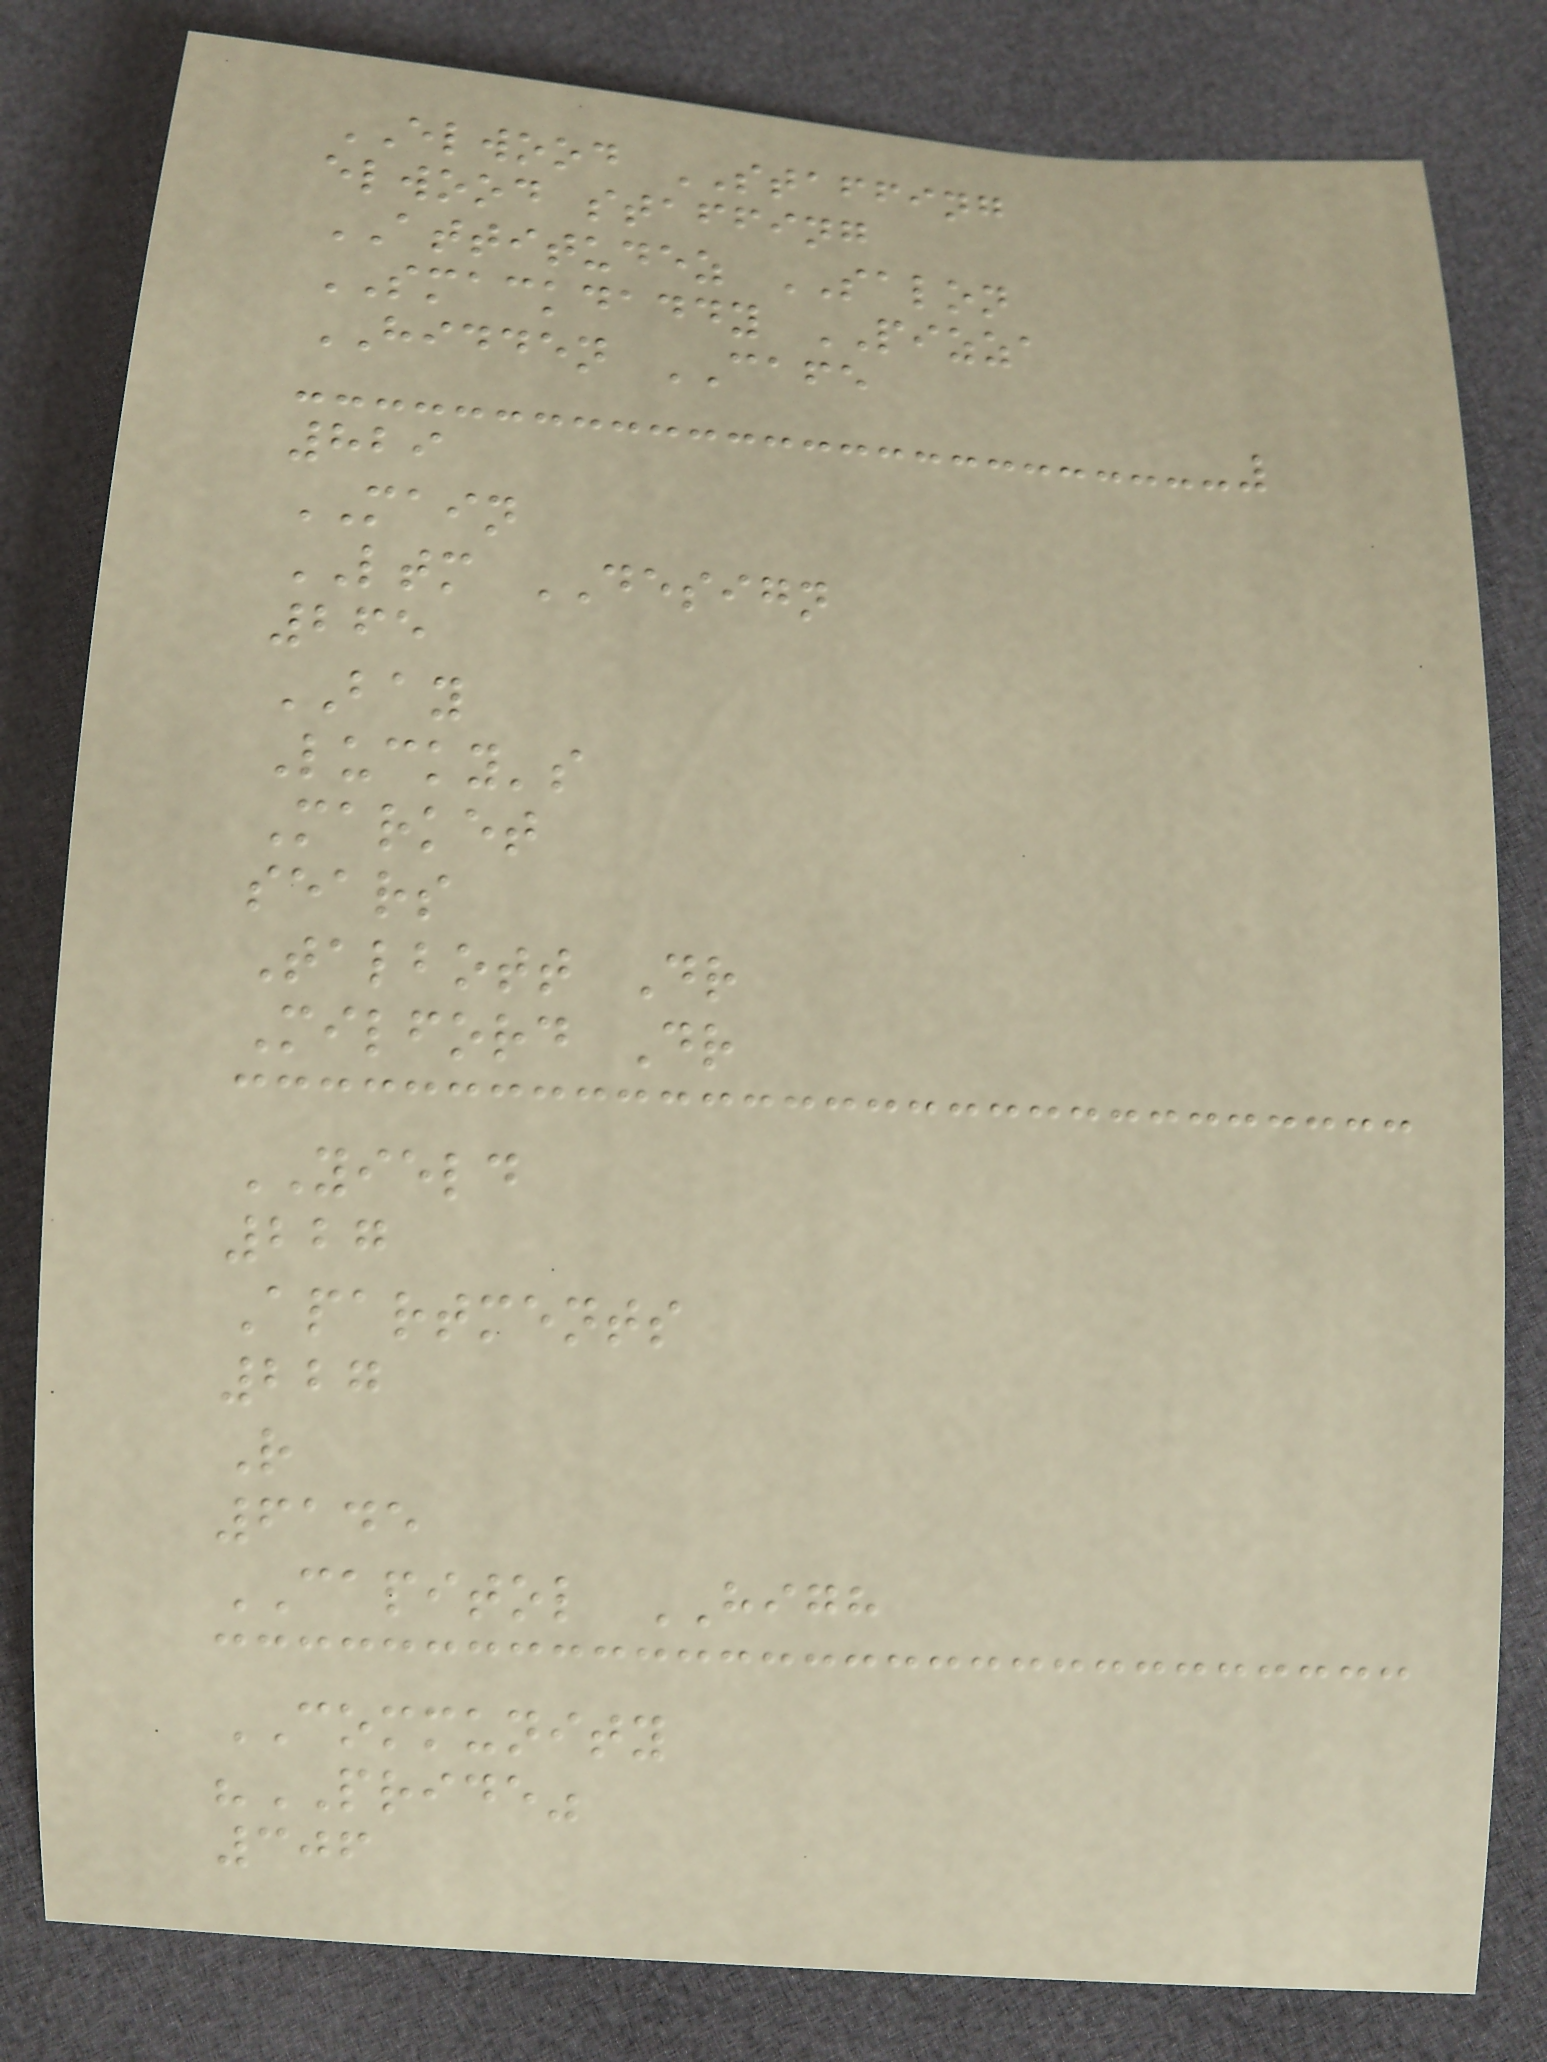ELWOOD STAFFING
elwood staffing
ATTITUDEZ SALON
SMACKDADDY PIZZA
HIDDEN CAFE
829
MAIN
LTM DESIGN
265
BAY
Lucky's
Market
sears
Talbott Dr
Milford Dr
YIELD
227
Apartments
227
R
6145
CAPITOL HIGH
COMMUNITY
"PRIDE"
306
